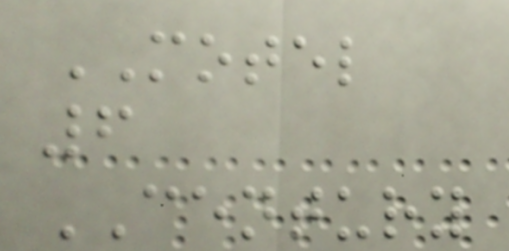MOTEL
6
CENTURY
